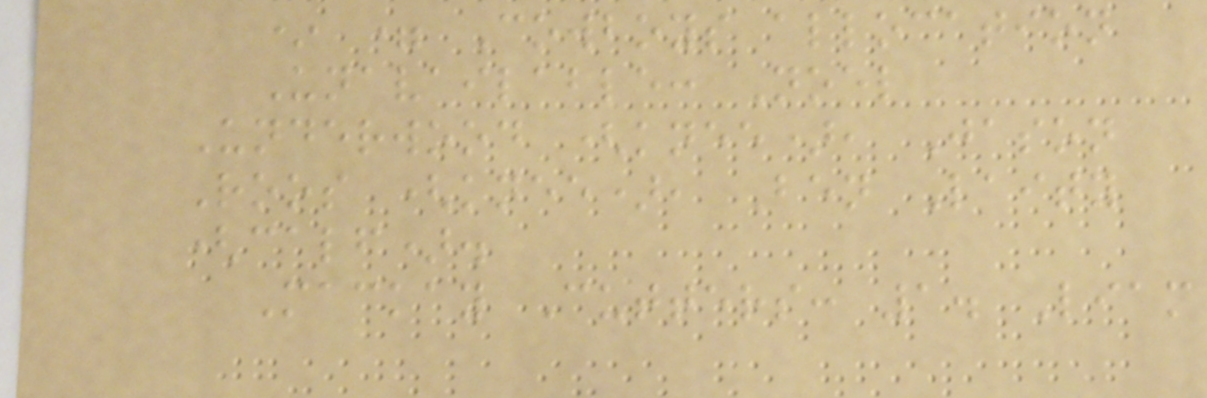* = Cowboys allocation
Unavailable: Noel
Underwood (knee), Jason
Roos (knee), Ben Laity
(calf).
Mackay Cutters: 1. Liam
